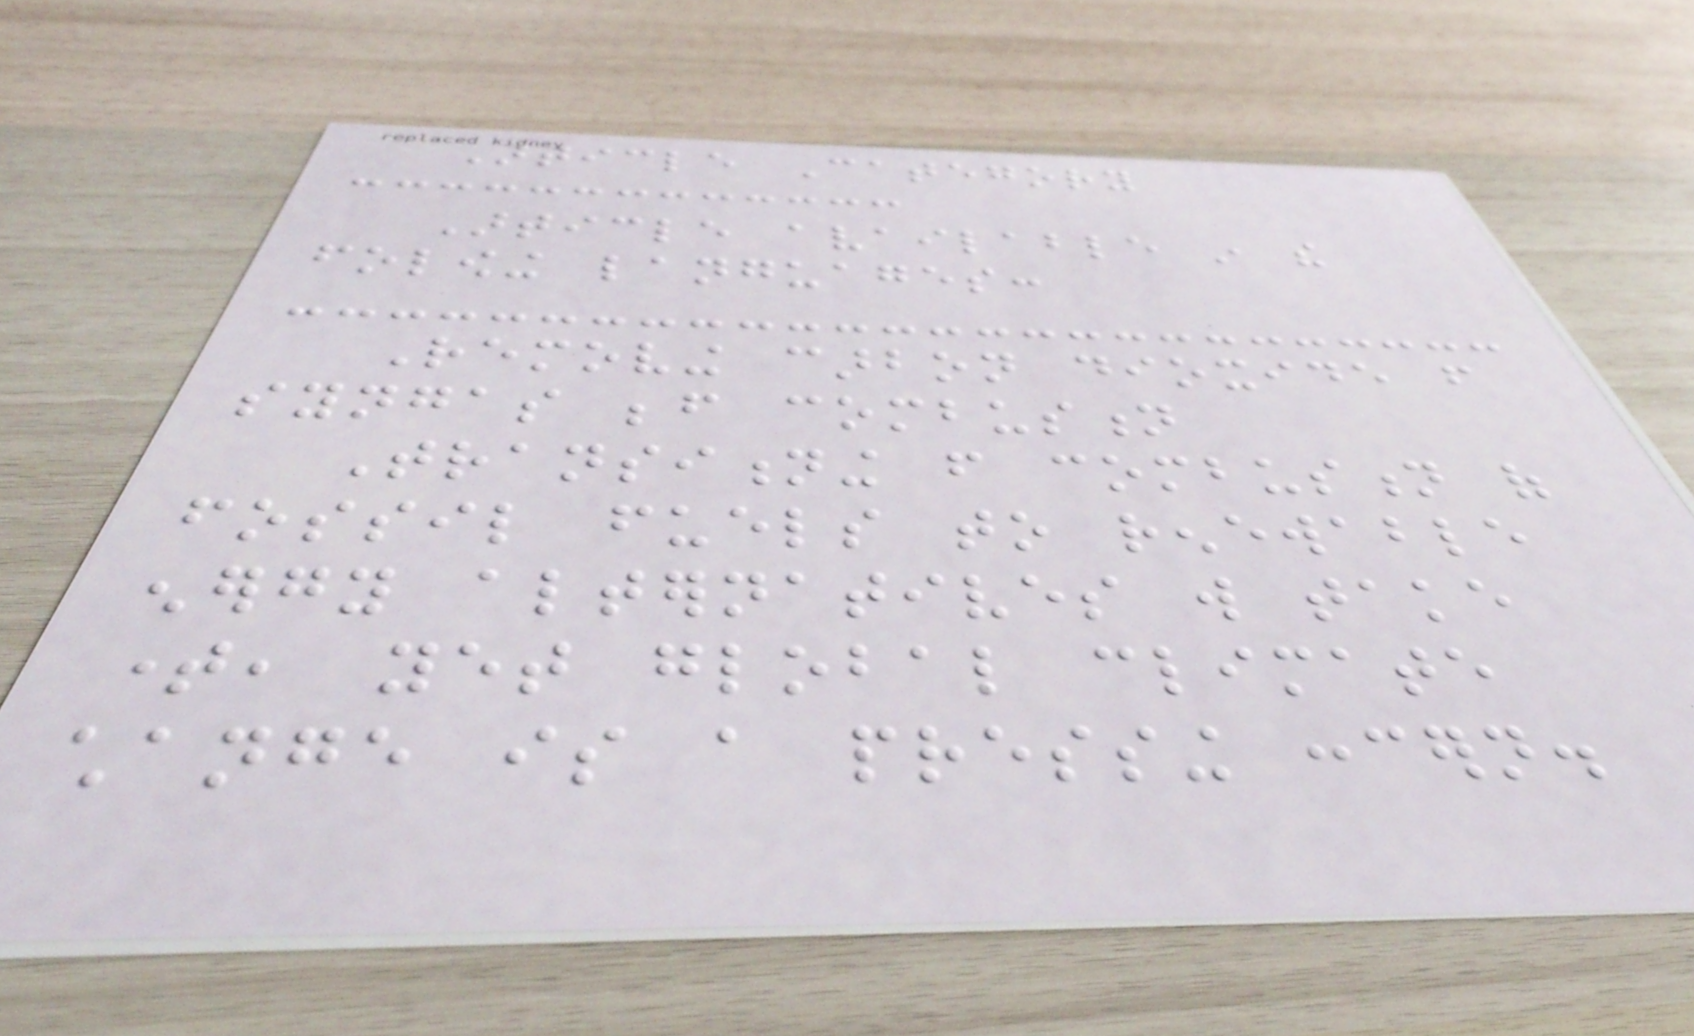Article Category
Article available in the
folowing languages:
Removing carbon dioxide from
syngas before combustion
Transitioning from combustion of
fossil fuels to renewable
energy alternatives will take
time, yet global climate
change is a pressing concern.
